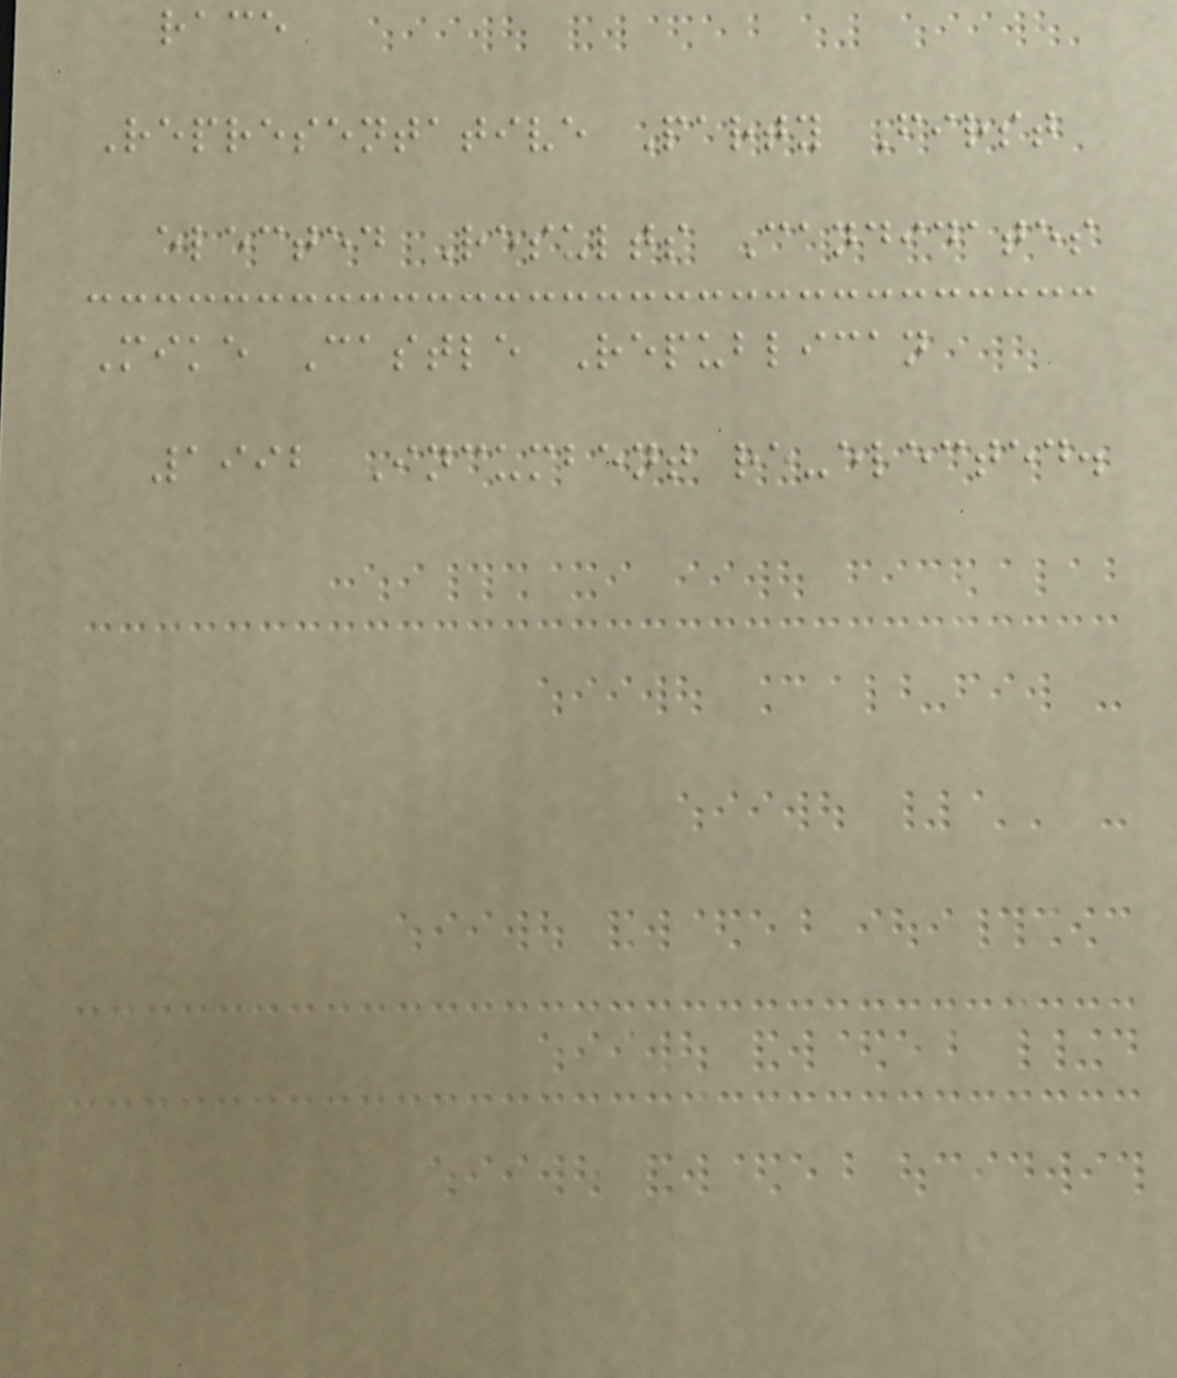race
Representative Party First
elected Results Candidates
Mike Castle Republican
1992 Incumbent re-elected.
